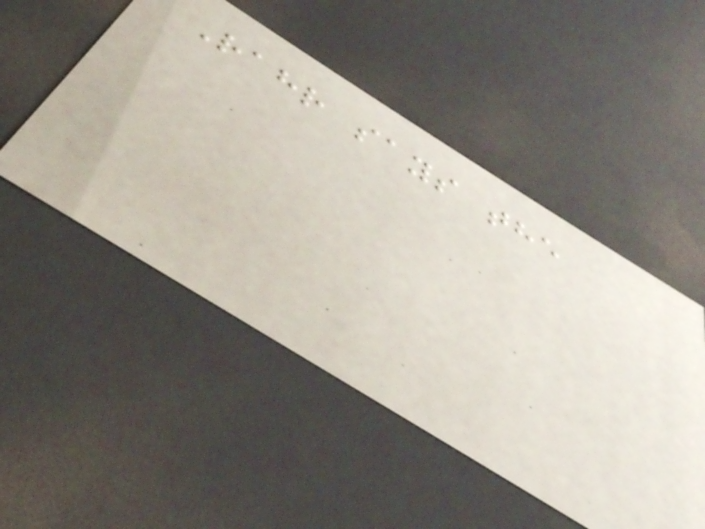Rahr says the
